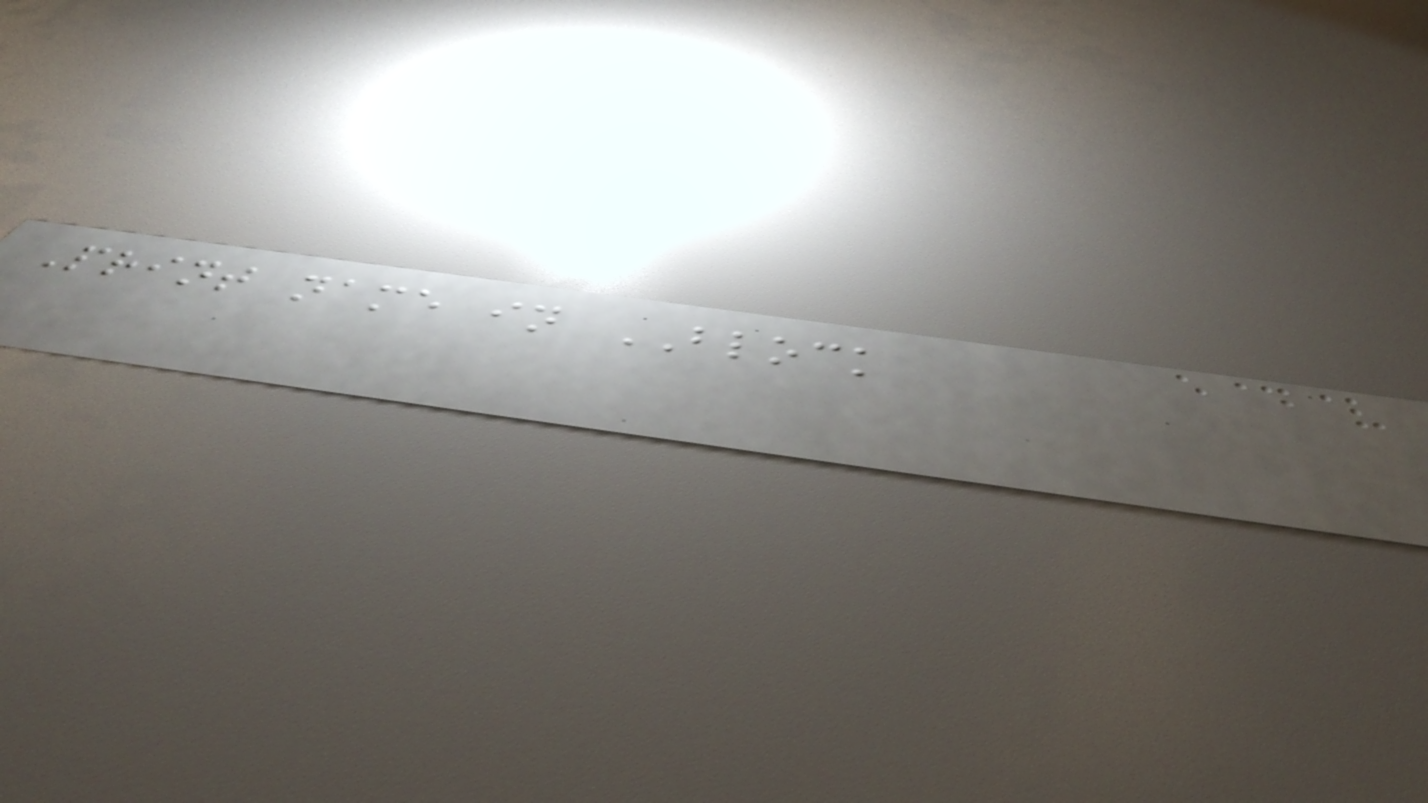Print name in BLOCK
